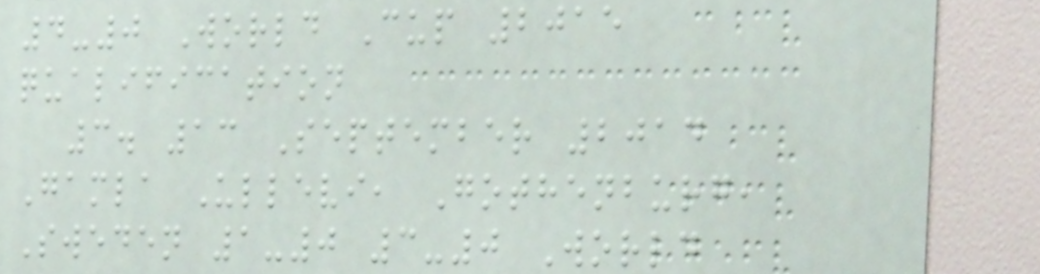4-0 World Cup 2015
qualification
3. 13 September 2014
Gamla Ullevi, Gothenburg,
Sweden 1-0 3-0 World
